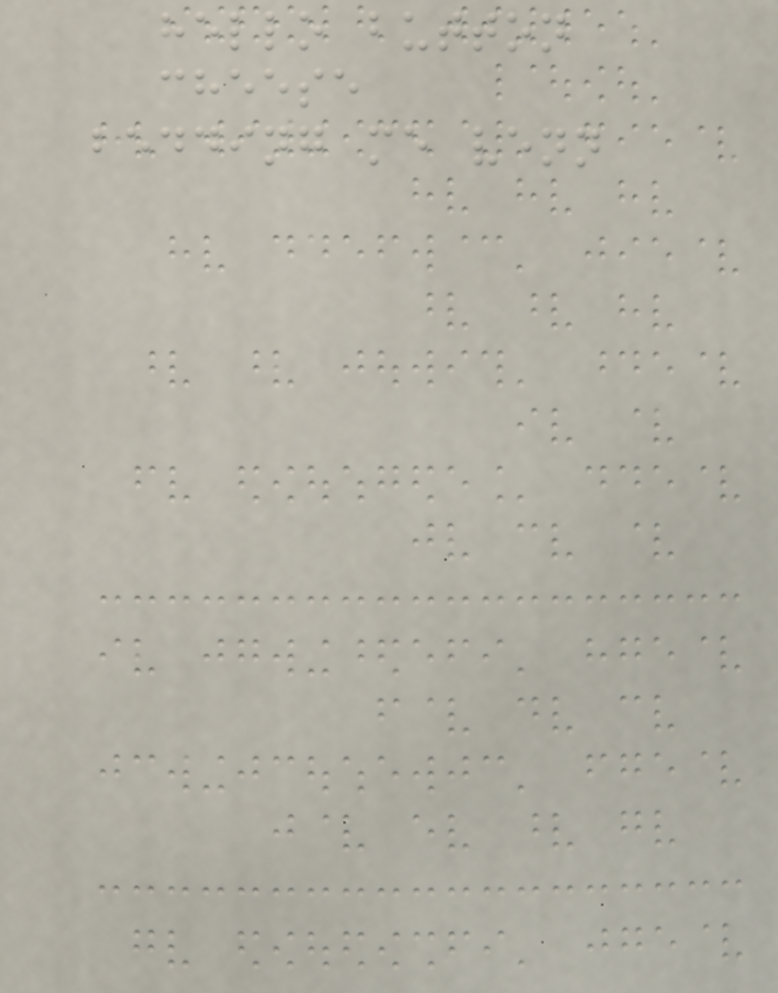hello button
cheese
bedding me venn
